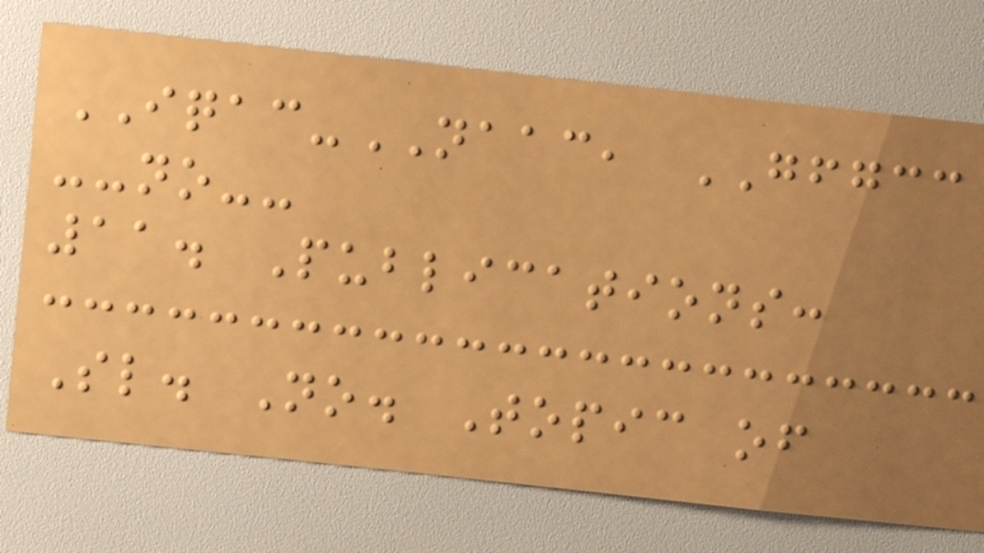IQAC-NAAC, GFGCC
--no--
11. Publications:
Sl. No. Topic of
